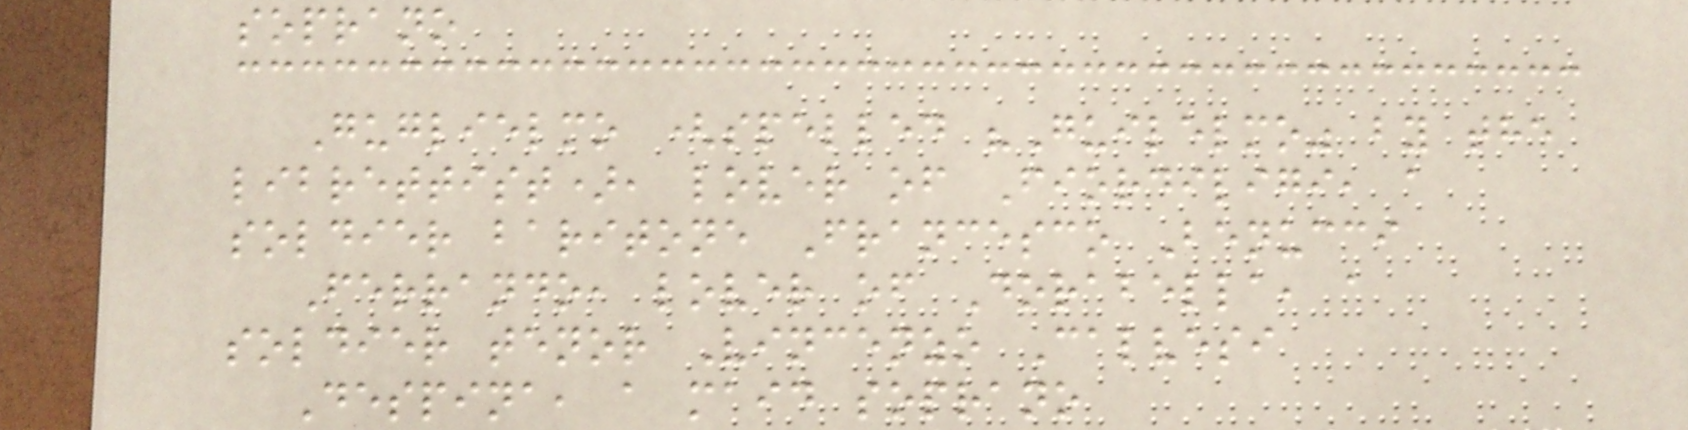soprano
Guglielmo (spelled "Guilelmo" by the
librettist), lover of Fiordiligi, a
soldier baritone Francesco Benucci
Ferrando, lover of Dorabella, a
soldier tenor Vincenzo Calvesi
Despina, a maid soprano
